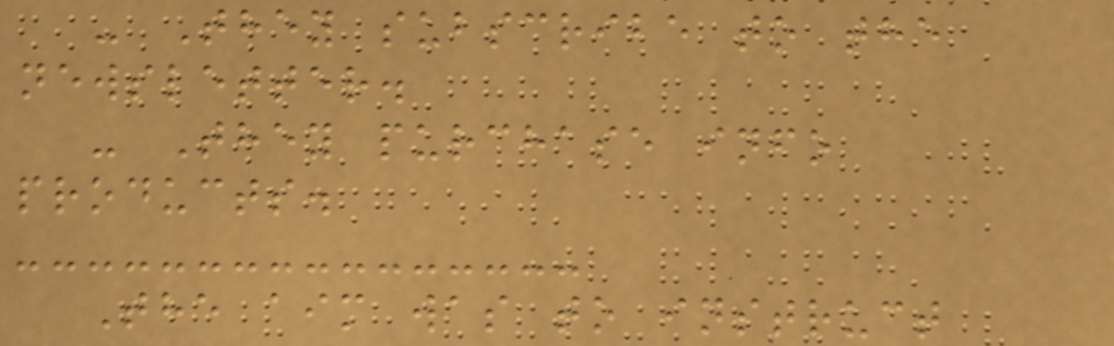- They subscribe to the
newsletter.
- They purchase info
products.
The aim was to instruct
